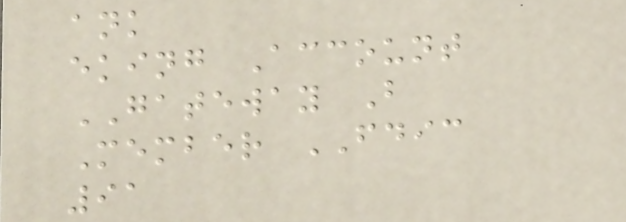ank
eking Account
GATEWAY B
Member FDIC
91
